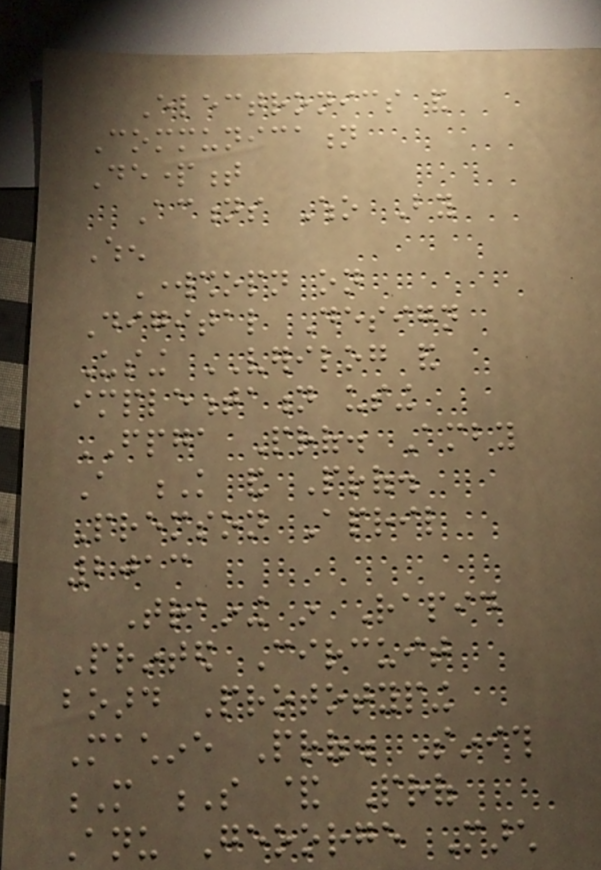Electronics and
Communication
Department
Actions Who By
When
Workshopn on
Digital Design
Using VERILOG and
implementation using
FPGA Prof. Amby
A K and Prof.
Premson April
2013
Training in Rapid
Printed Circuit
board Prototyping
Machine Prof. Sinith
M S & Prof
Anu Geoorge March
